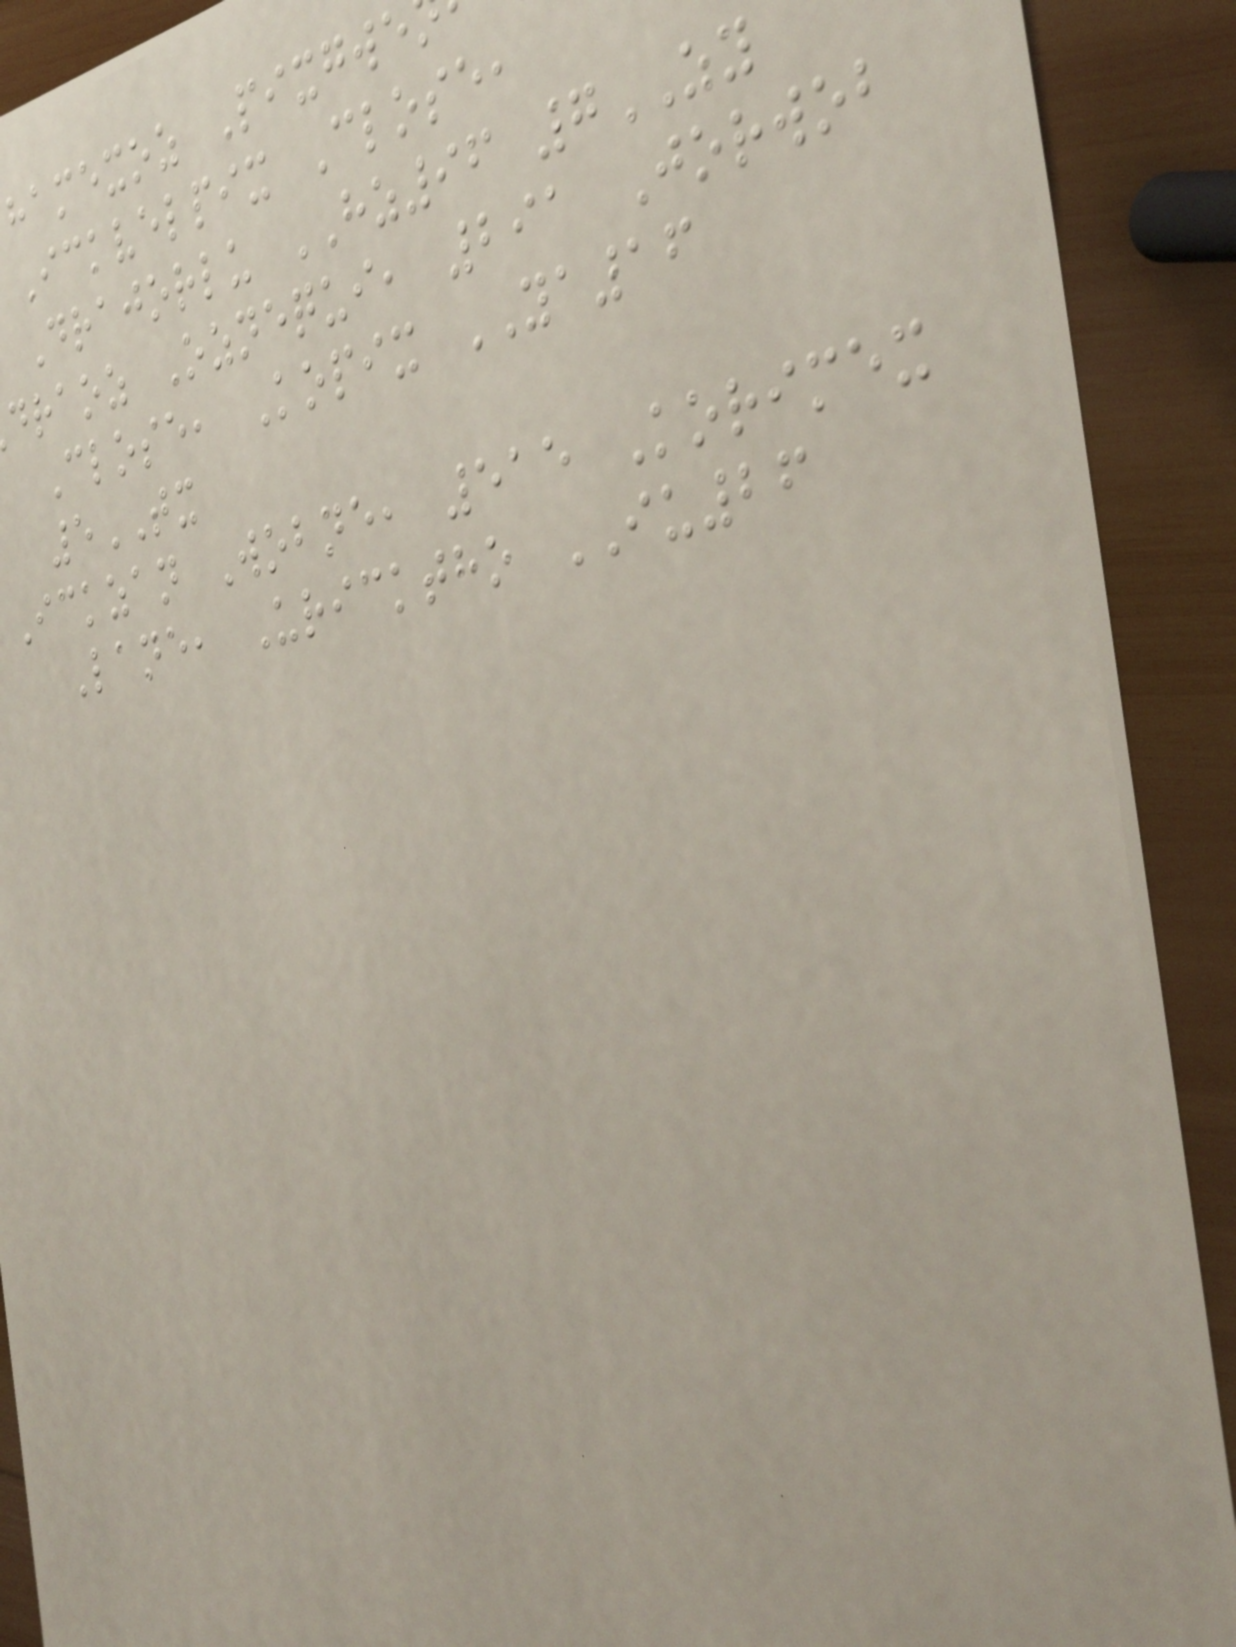hamexoz Pixgwe
Ickvelpix Close,
Drajorlu HZ96 7ZY
draoz Oznequi, 291 Jorwob
Close, Kopix YA16
5TX
Ickzan Wobne, 515 Korimex
Lane, Uricktho IU26
